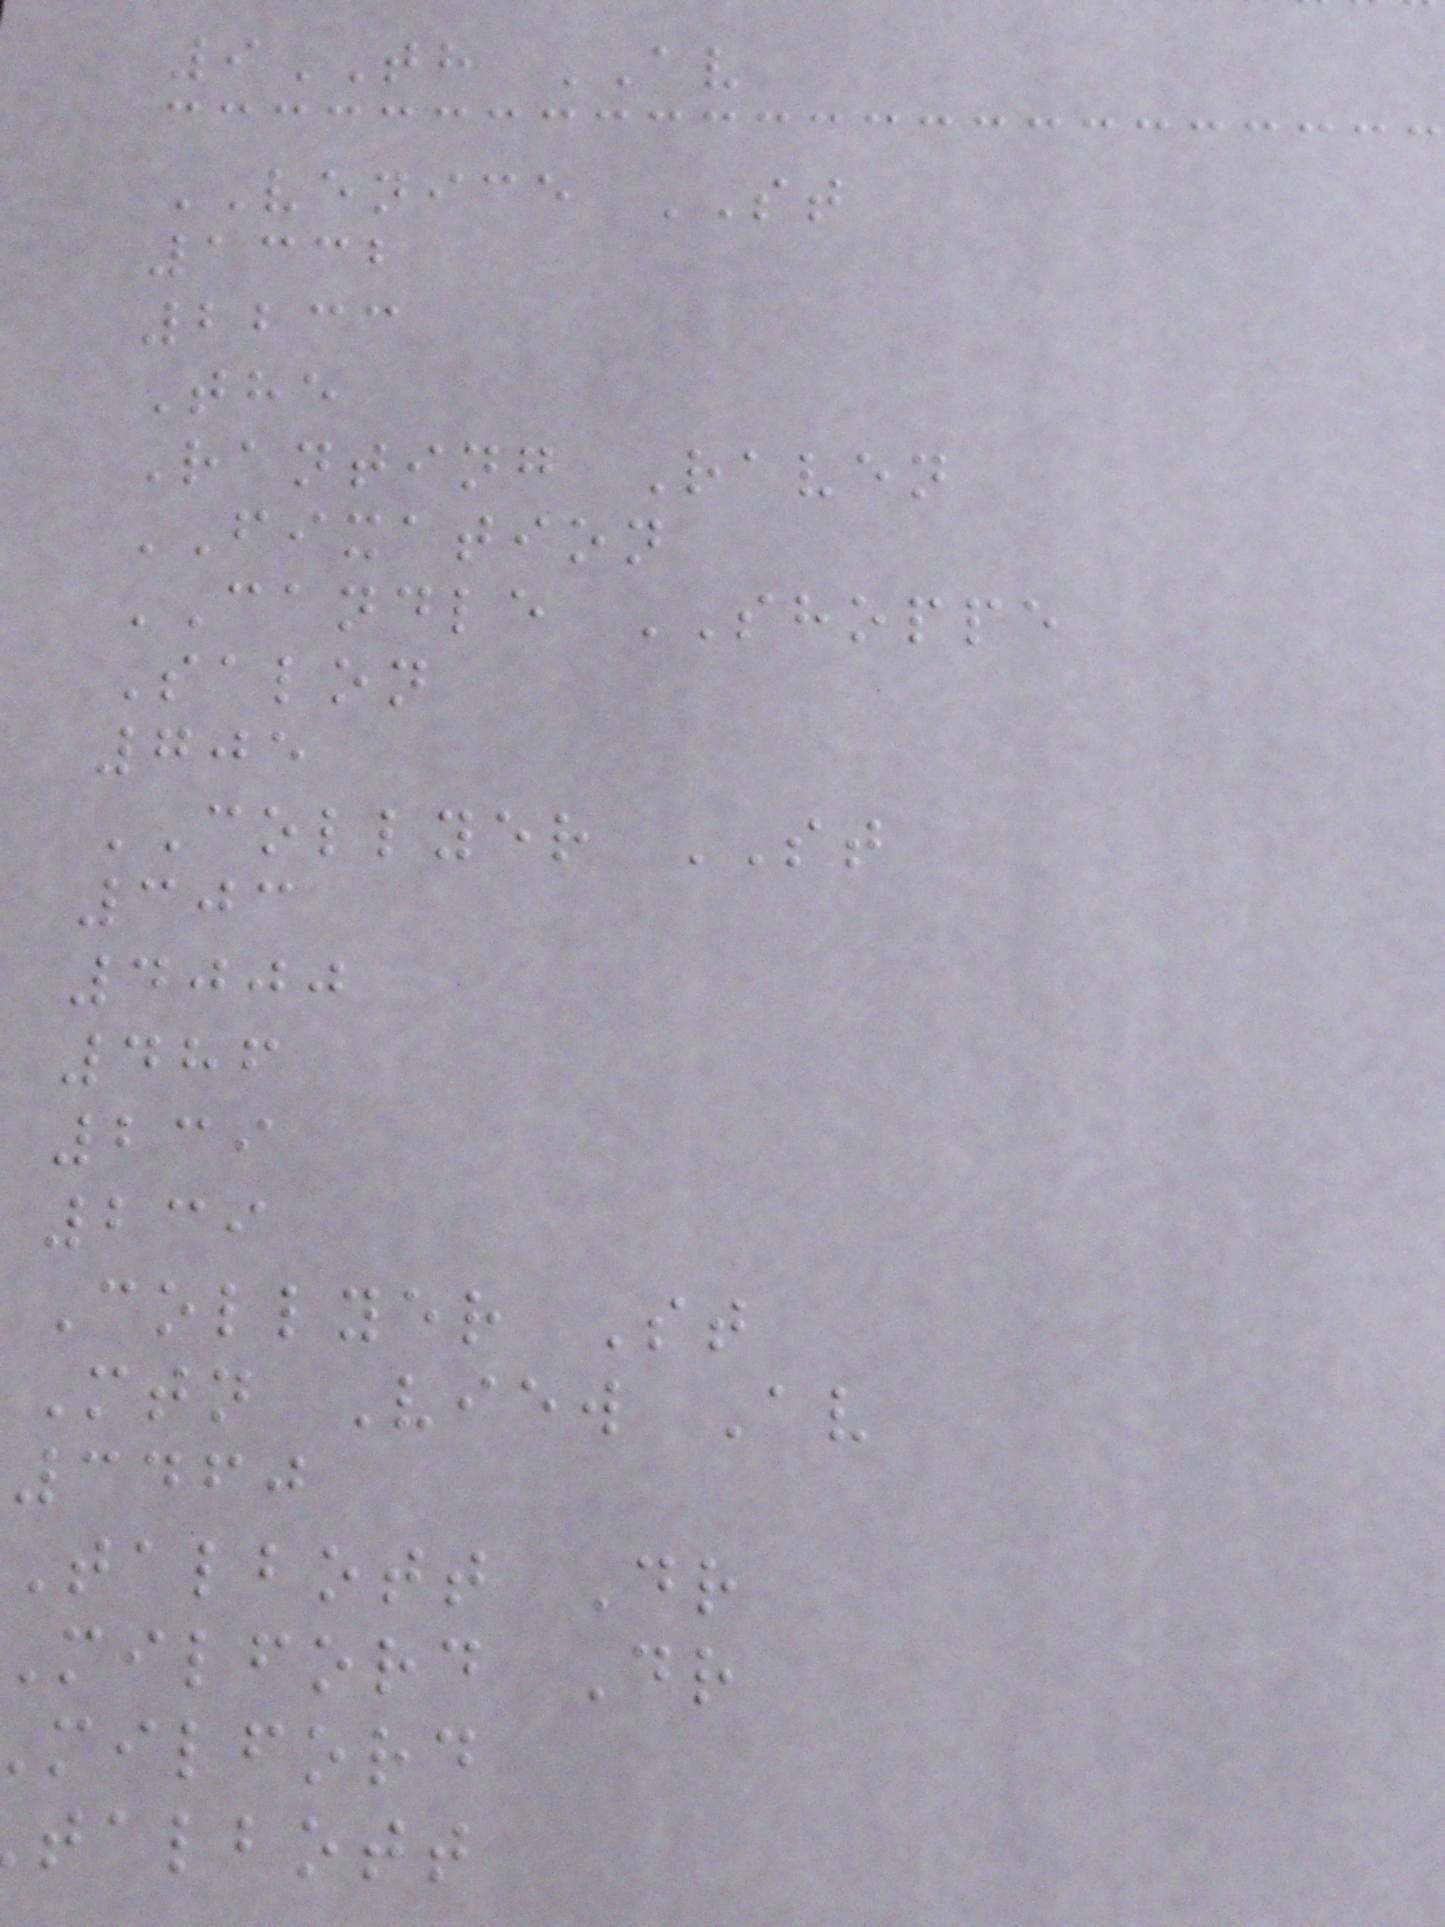9TH AV
VENICE ST
1332
2233
The
Ranting Raven
FIXATION
CANDLE SHOPPE
Salon
705
COLLYER ST
303
4000
486
239
239
Collyer St
Mtn View Av
3460
Talbott Dr
milford Dr
milford
talbott
